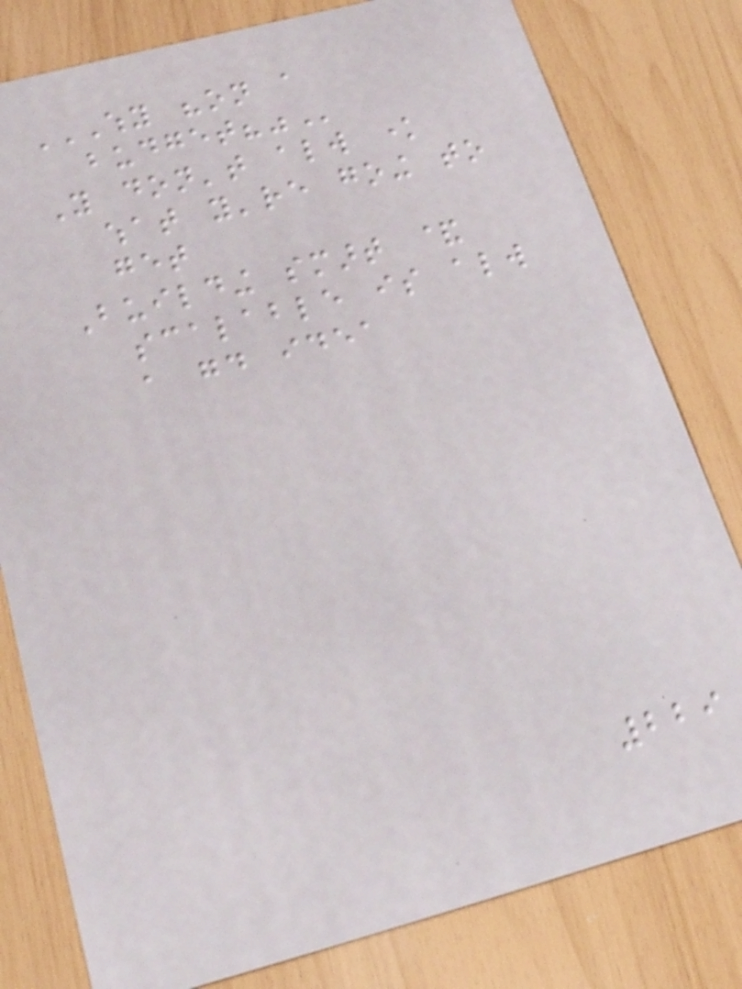WHY "ON A
BUDGET?"
You don't always know
what you're going to
get
Building smart &
scalable is always
a good idea
229
